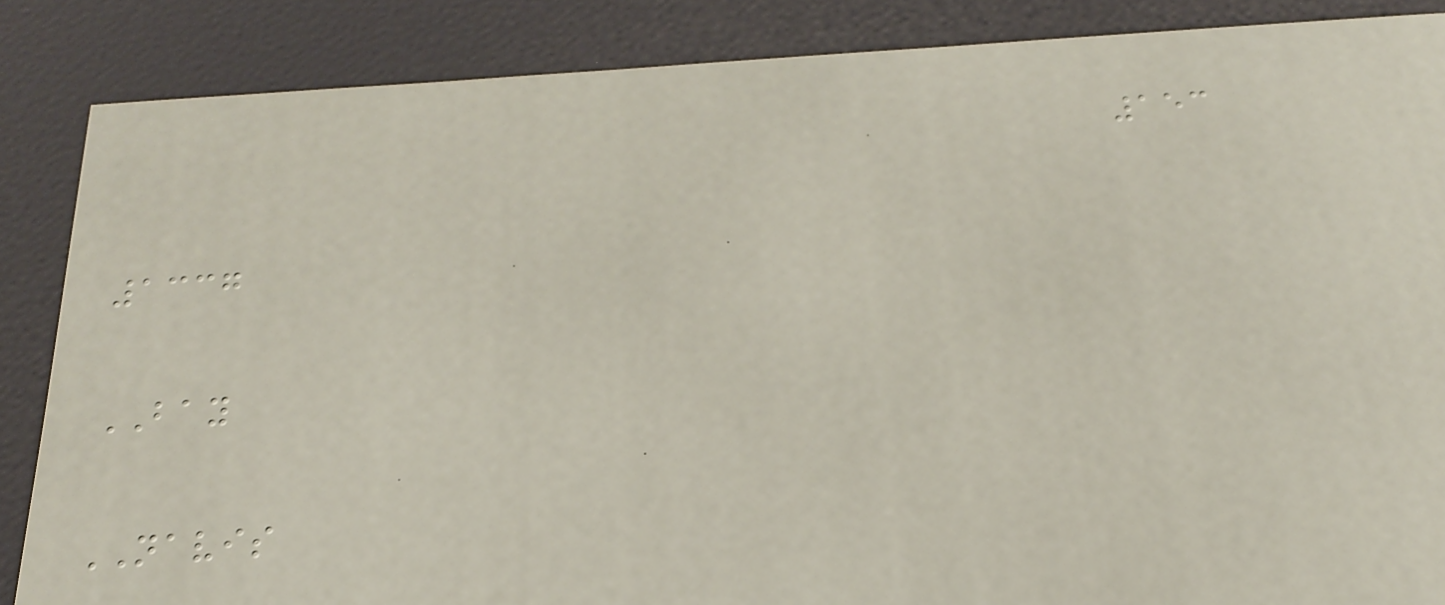153
1337
BAY
NAVIS
